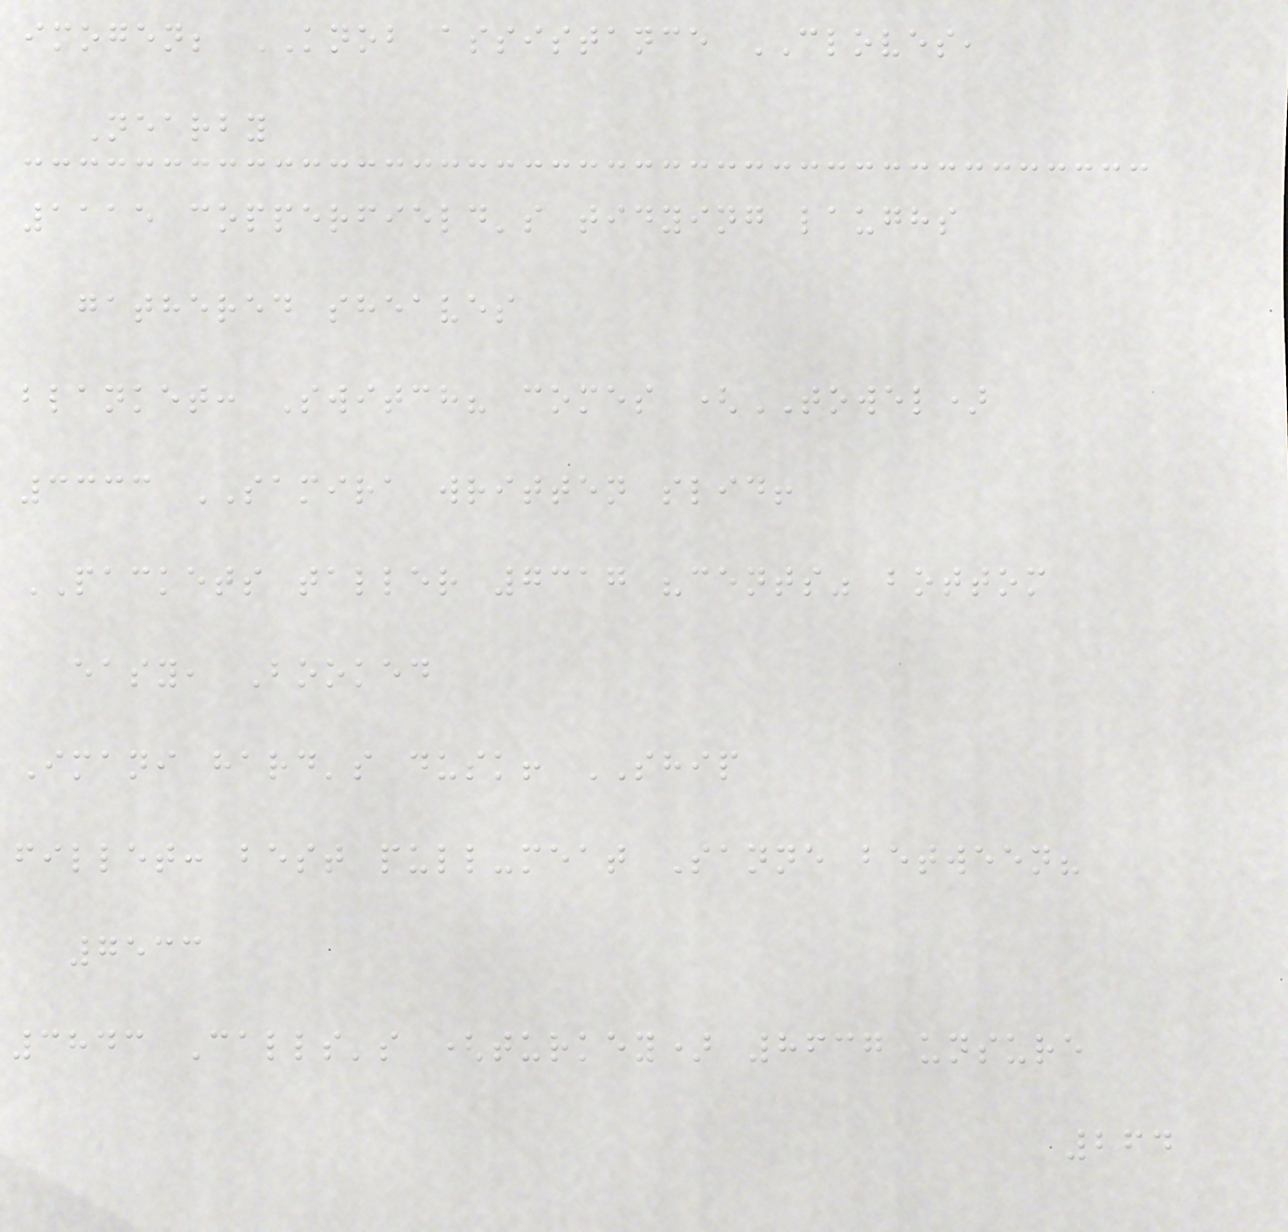imogen; KNOB assistance CLOVES,
Nearby
1115 copperfield's tidying laughs
gathered sheaves
blanket: Switch? comes (TOWEL)
3333 SAMIRA written slid!
PACKETS taller 7317 "cents" bottom
easy, Booked
Imani hard's dusk! SHIP
fillet: best pull-meat Sanne between?
7533
3843 Calls's (turkey) 8637 unsure
264
